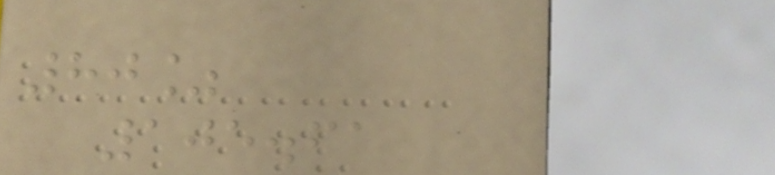80%
105.61
